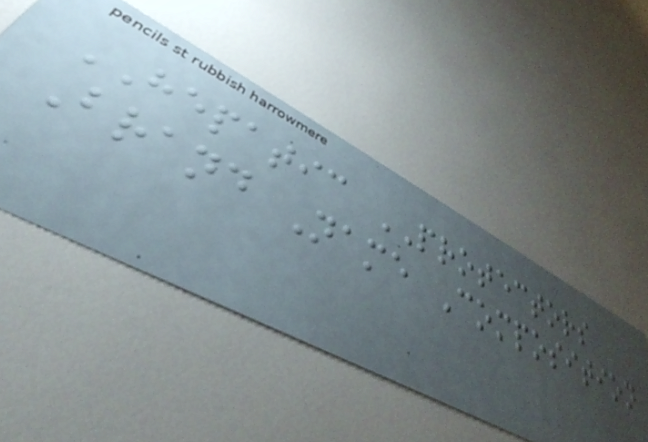HEPATIC PROTECTORS
Brand Name Composition
